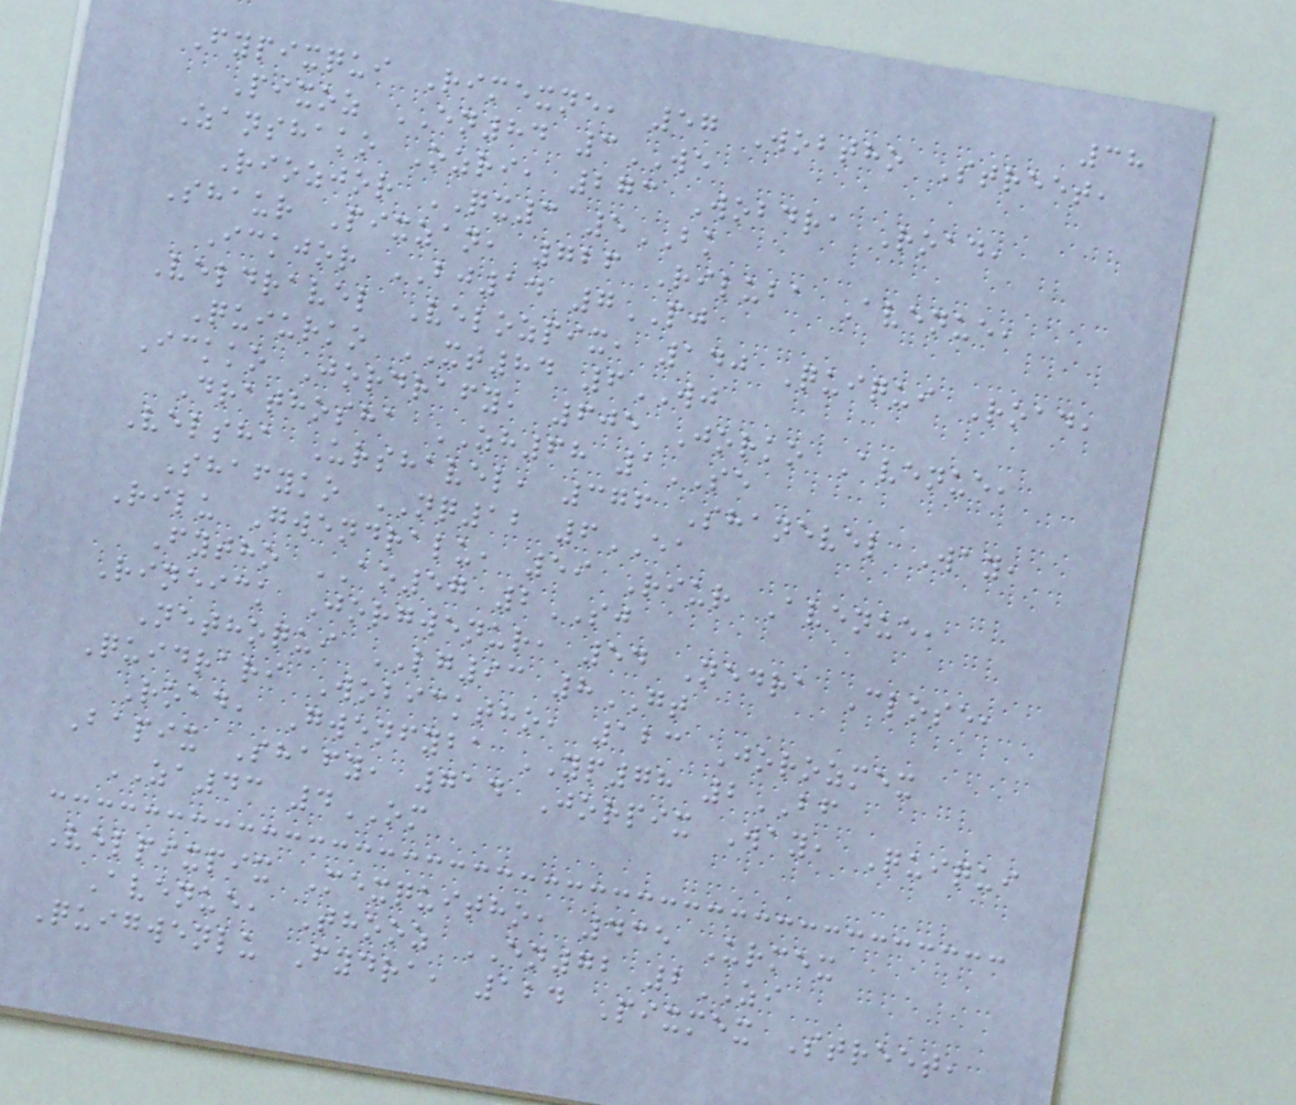38
Fypixqui Rimexne, 57 Wobtho Street,
Pixoz EN84 3WE
Zanshako Ozri, 273 Wobdra Road,
Riozjor QX3 5BK
Shaur Pixzan, 726 Riluba Avenue,
Ickjor BJ14 7PJ
Veldravel Velozpix, 140 Quiqui Road,
Quiurko XT84 6WJ
Ickko Jordrafy, 605 Jorko Avenue,
Drathosha ZH68 1SE
Velsha Urshavel, 376 Shanevel Way,
Shafyko NQ12 6EA
Rilu Gwendralu, 59 Riur Avenue,
Fytho AO57 2SJ
Rineick Jorgwenur, 54 Nedra Close,
Nethoqui LG93 8GT
Quidrari Wobicktho, 123 Jorozmex
Road, Gwenfyba YP78 2BF
Bapix Shafy, 714 Jorpix Way, Quiqui
ZA43 4OM
Velpixpix Mexquitho, 435 Urmex
Avenue, Thooz EN72 2ZI
Quigwenlu Fydra, 124 Pixmex Street,
